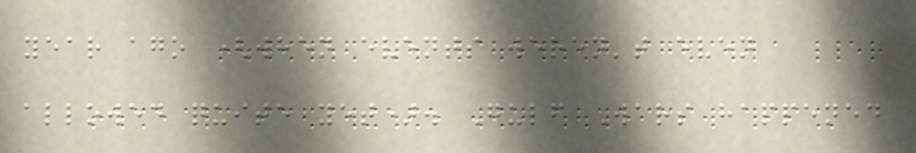year ago (when events weren't even
allowed quite yet). Gulf Wars happened
